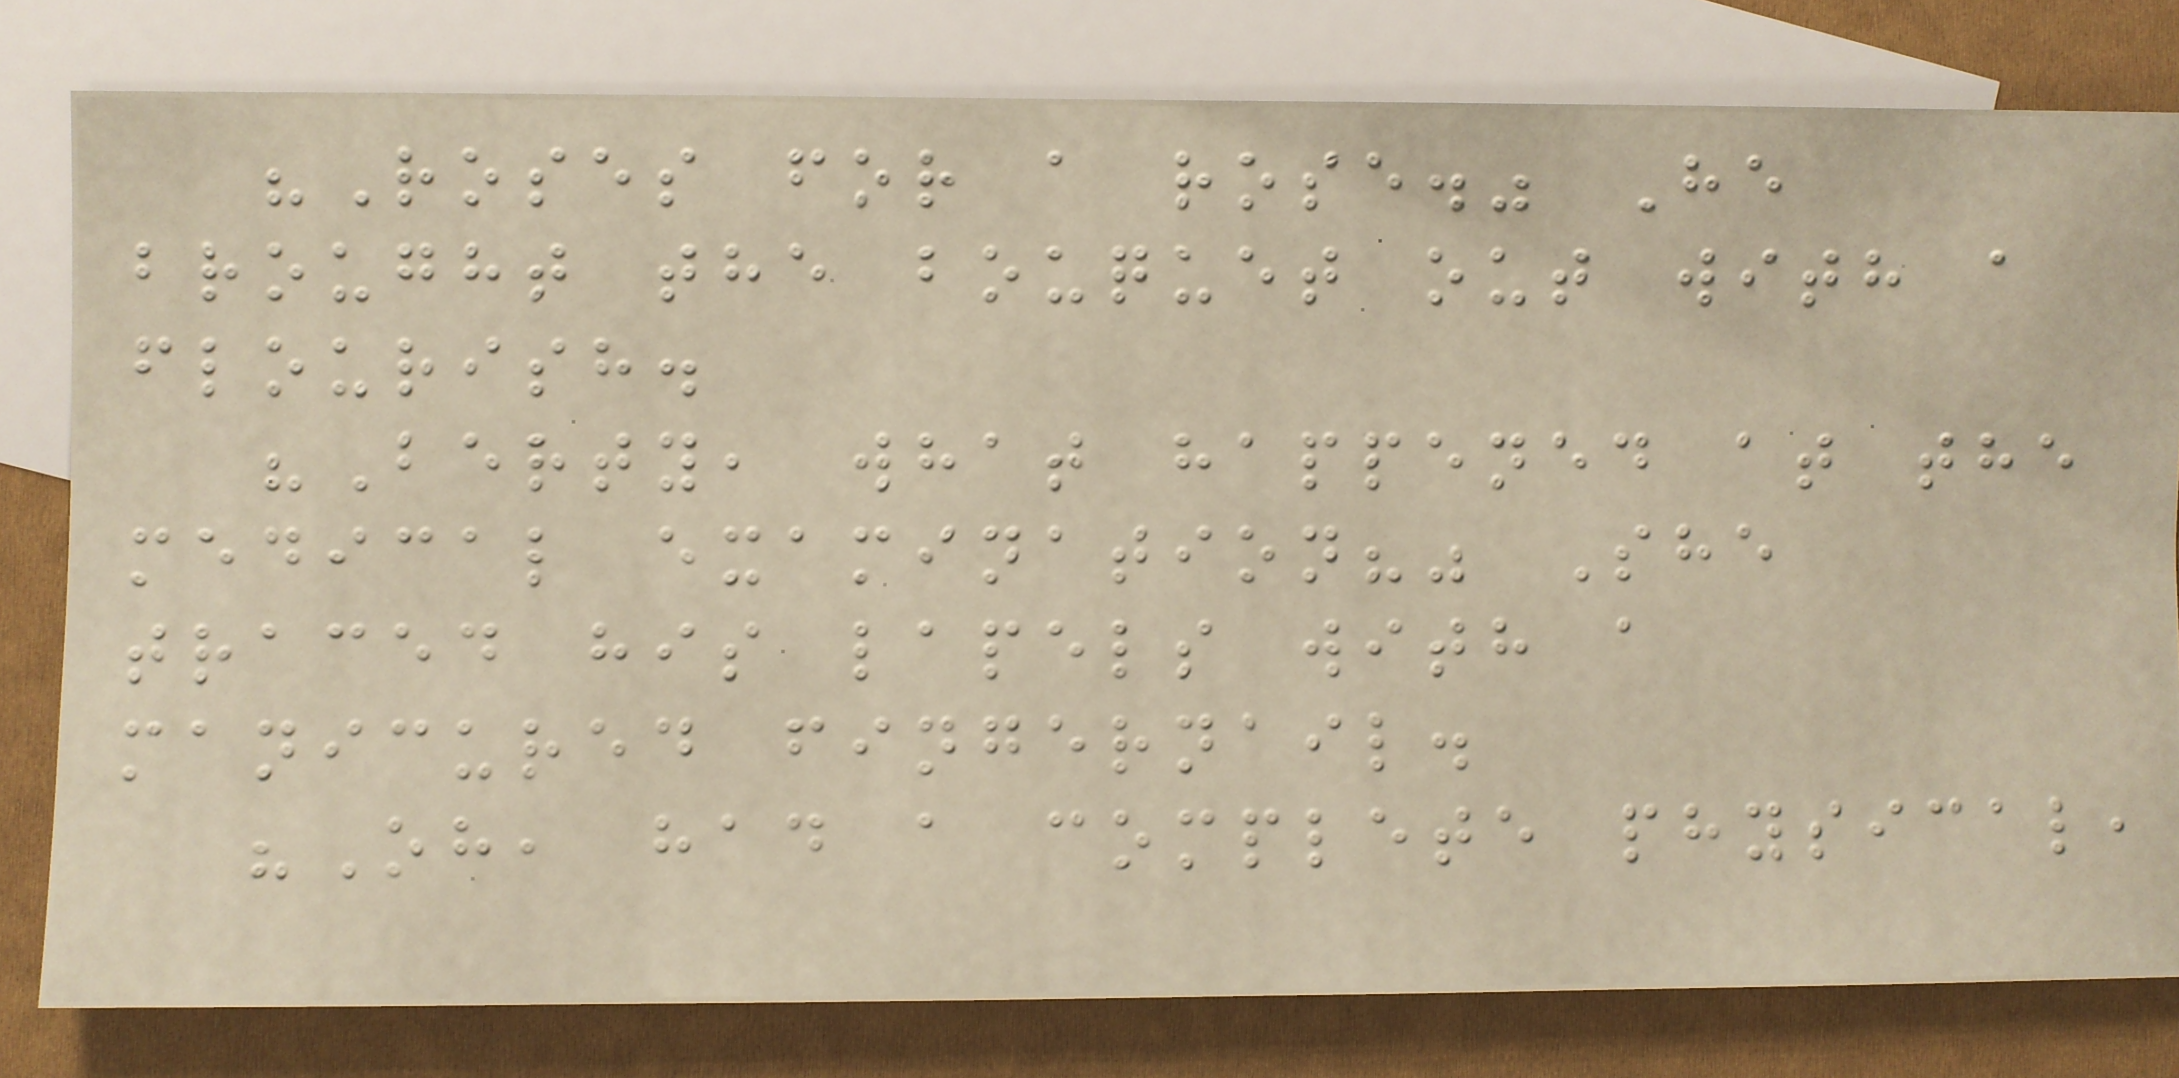"Roses for a rose." He
brought the bouquet out with a
flourish.
"Berty, what happened at the
medical examination?" She
traced his lapels with a
manicured fingernail.
"Oh, had a complete physical,
